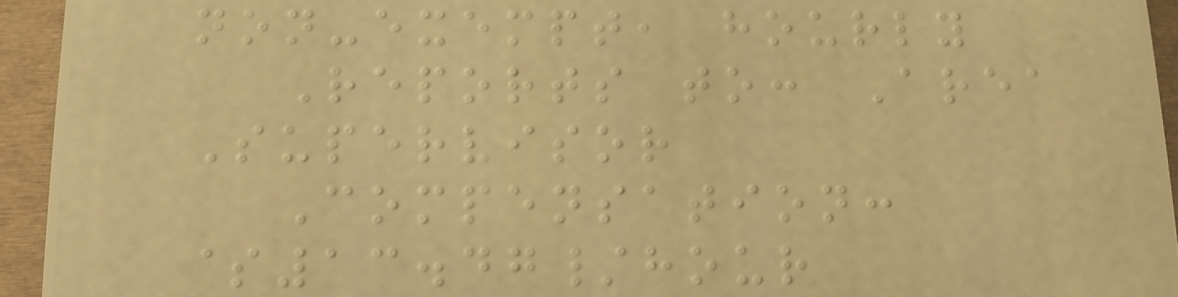non-exempt, hourly
Reports to: Area
Supervisor
Compensation:
$13.47/hour
